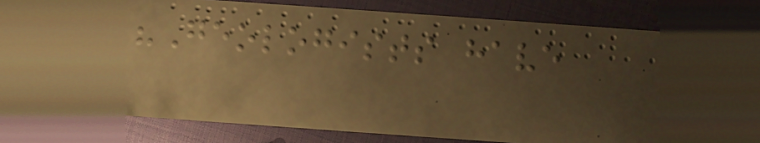"Geologists have
